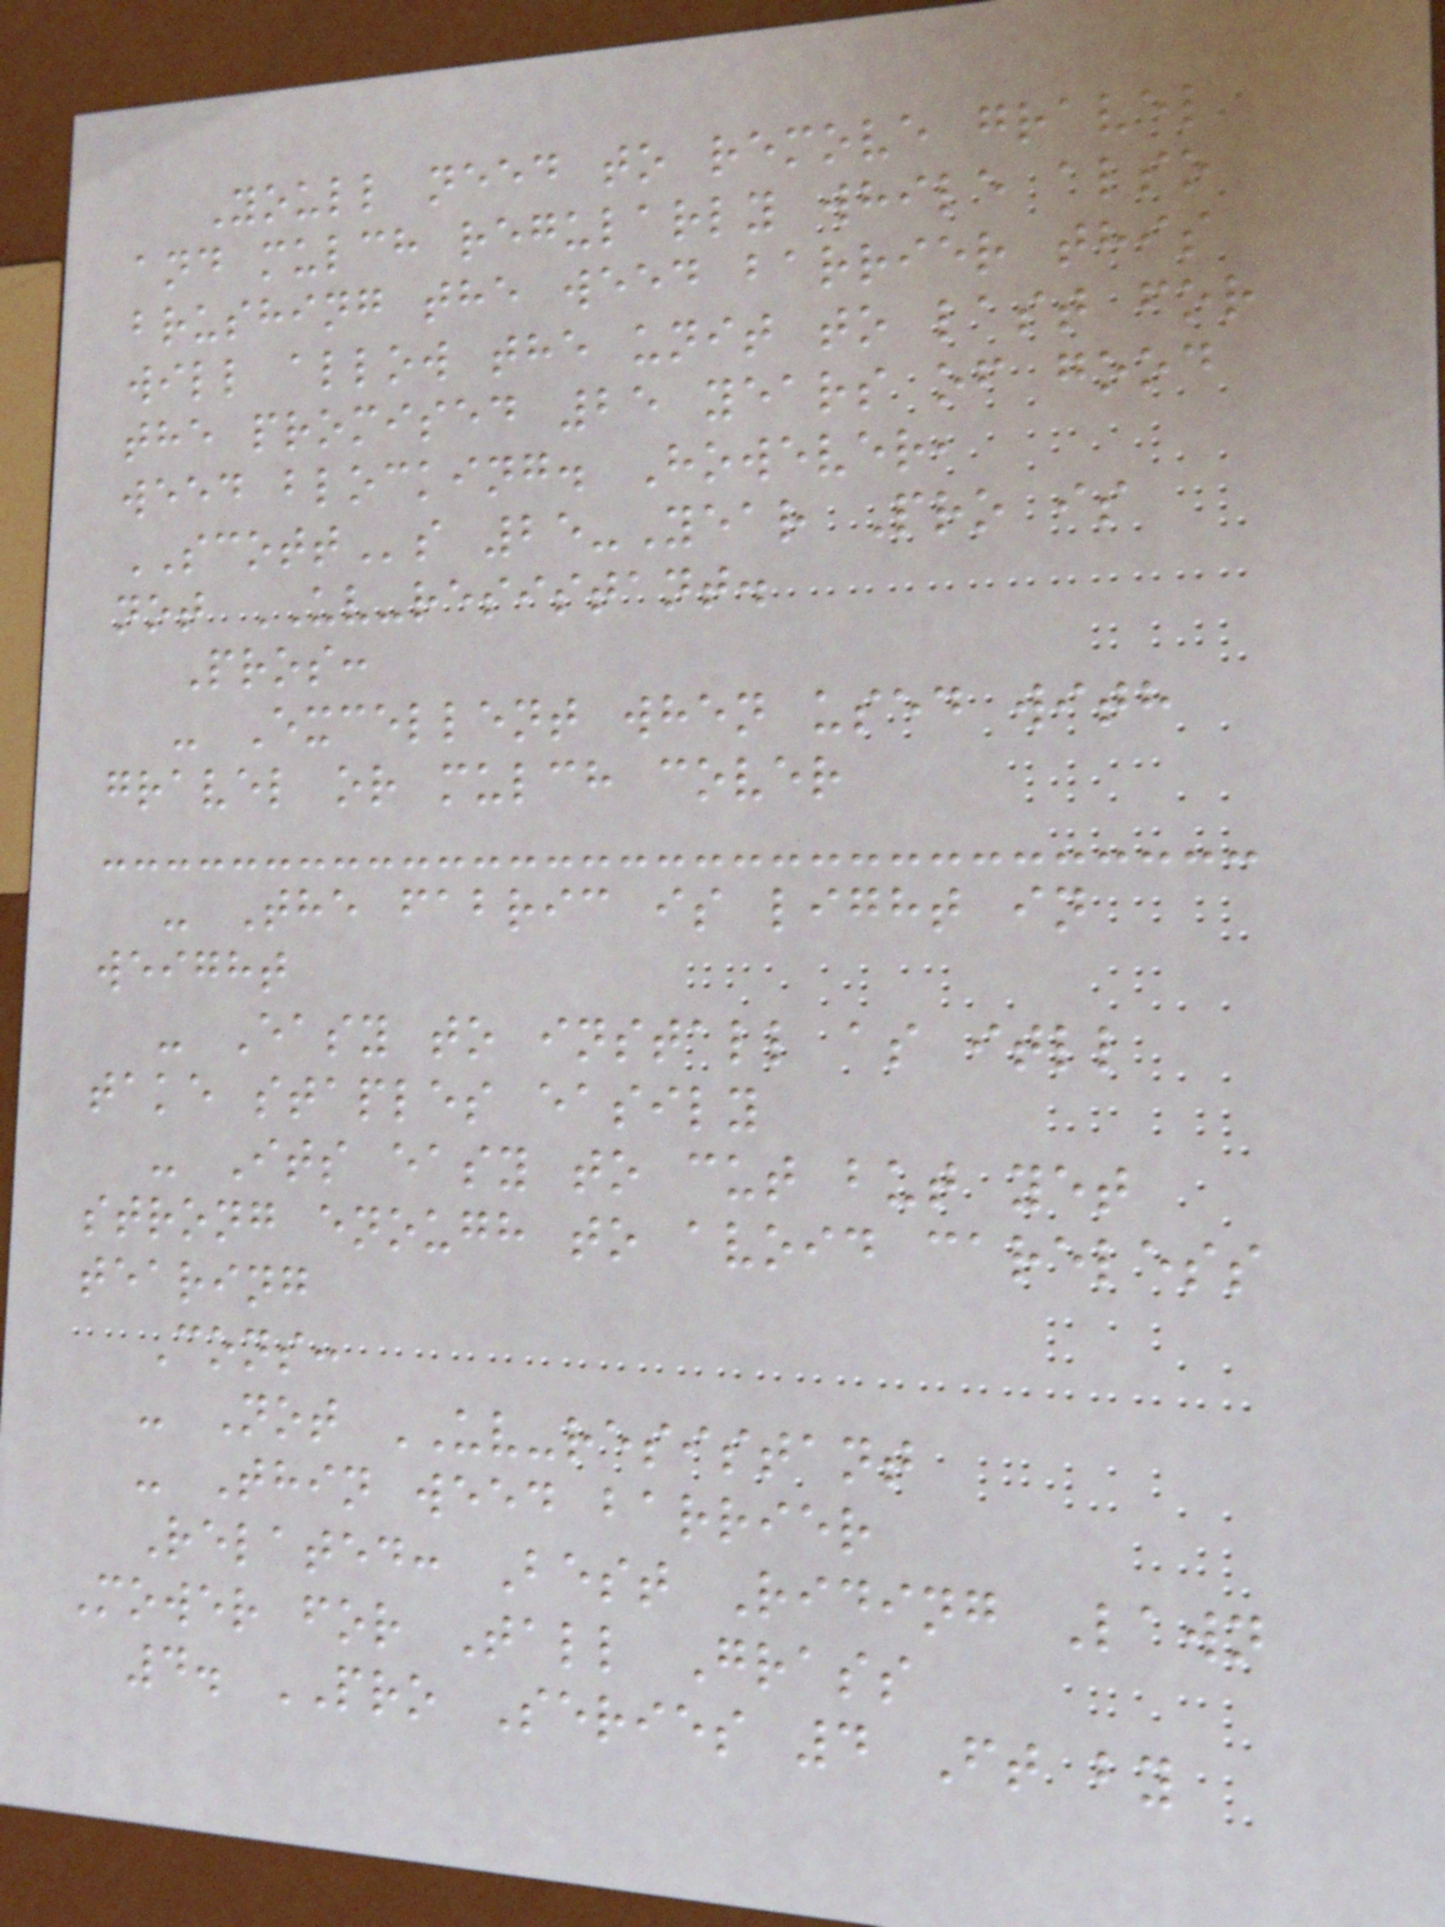Youll need to remove gravel
and mulch regularly while also
brushing the weed barrier this
will allow the unit to last for
the promised 25 years of good
weed blocking. However,
SCOTTs 25-Year Pro is
not UV-resistant.
Pros:
- Excellent when used with
gravel or mulch cover
- The fabric is light in
weight
- Easy to install as itll
take staples easily
- Its easy to cut but yet
strong enough to avoid careless
tearing
Cons:
- Not UV-resistant
- Thin weed barrier
Related: Best Riding Lawn
Mower for Tall Grass
4. PRO Series 4 Ft by
